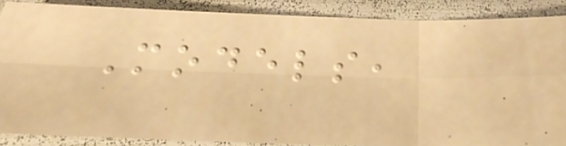Models,
